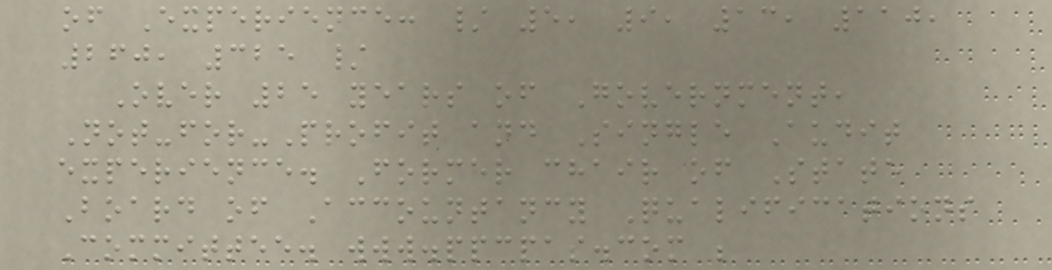of Experience: / 5, 9, 13, 110,
260, 325 /
Over 25 years of Government,
Not-for-Profit and Single Audit
experience. Former chair of State
Board of Accountancy Qualifications
Committee. www.ppcpas.com ;
